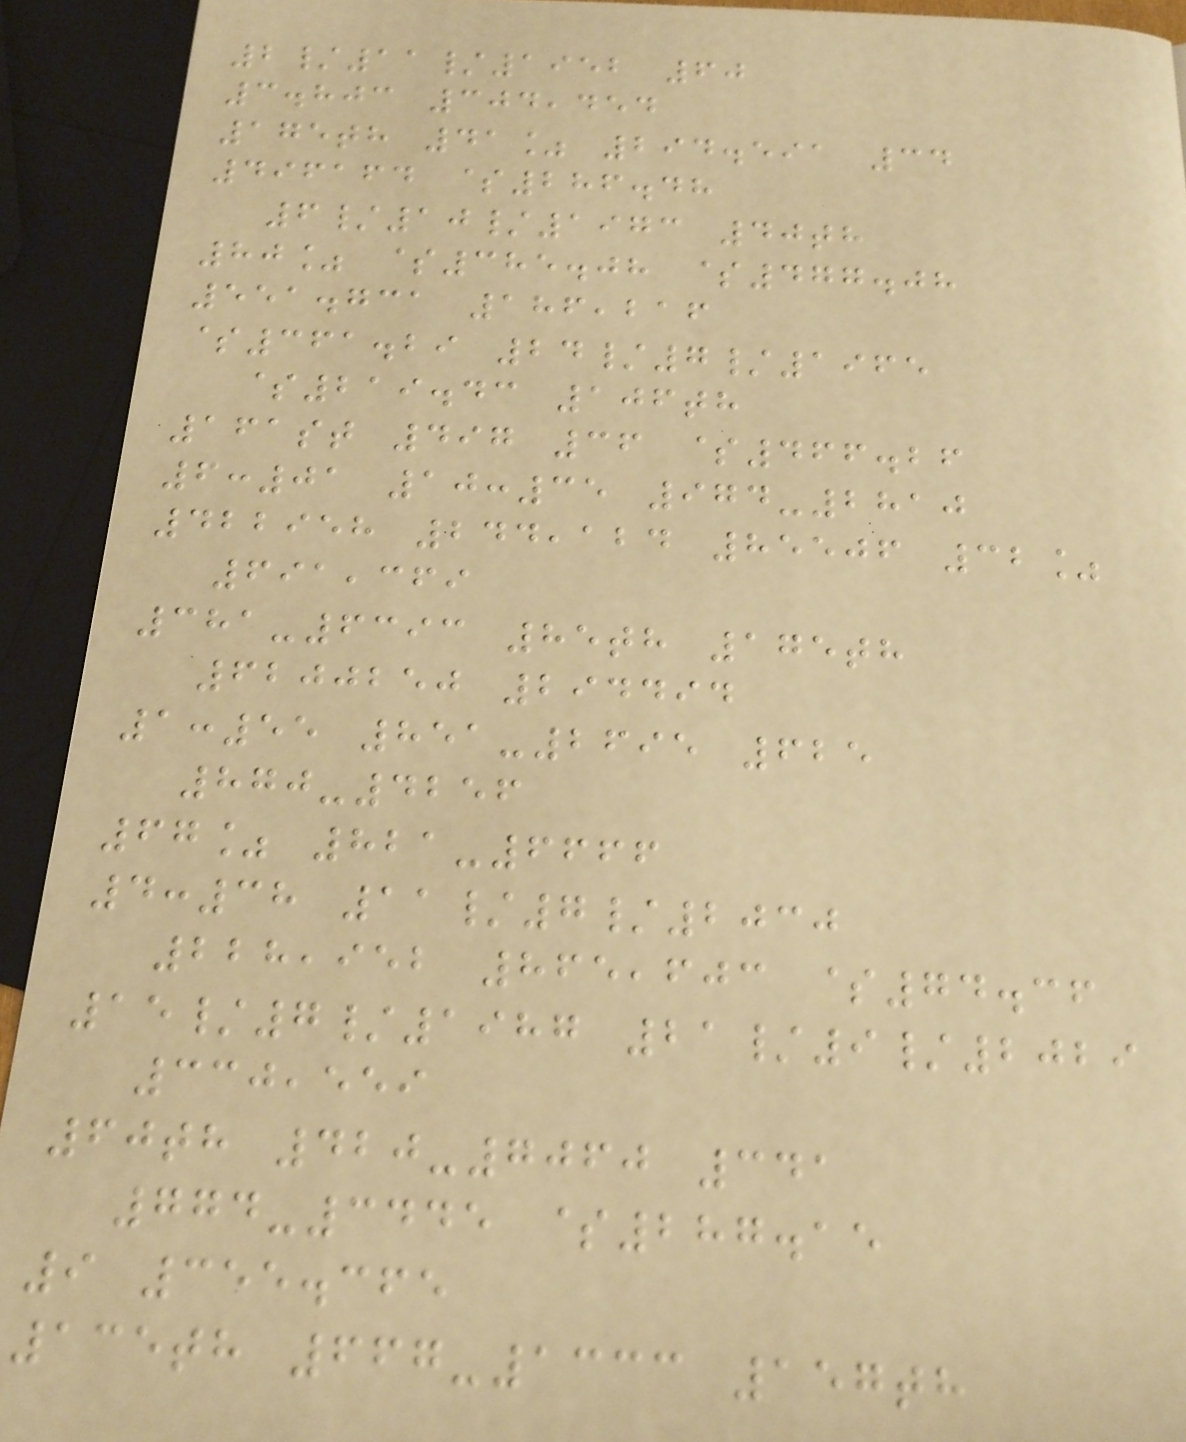2/11/1952 60
3.803 304,454
175th 41% 294.591 34
496164 $286.48
6/10/1973 40th
80% $385.08 $477.08
551.731 186,216
$361.29 24/7/1965
$219.43 106th
161st 497 36 $466.26
6:01 10:35 974-2810
422958 244,124 85506 32%
691,369
381-6393 85th 175th
6200250 294494
1:55 851-2695 625
870-4256
67% 821-6666
4:38 11/7/2030
228,952 865,603 $74.36
15/7/1987 21/9/2029
330,559
60th 420-7060 341
774-3445 $287.15
9 355.365
135th 667-1333 157th
